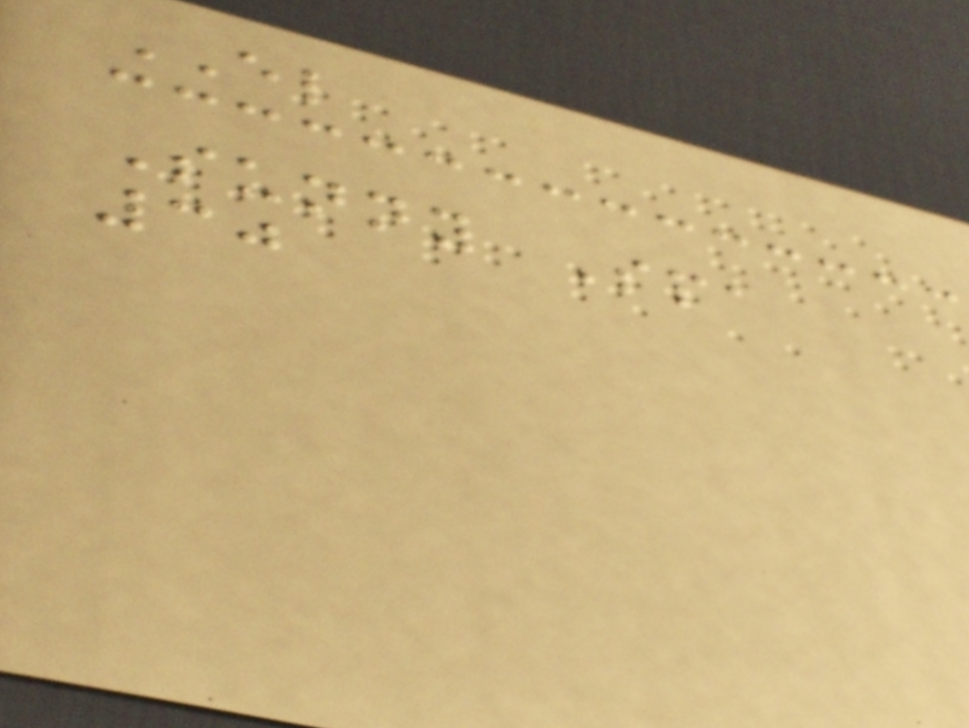EL
Sunny Spa
30
